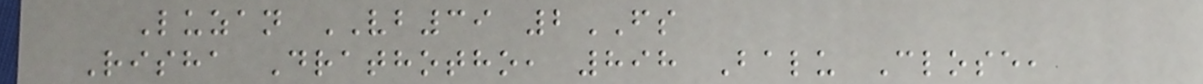Luzan VB39 2FS
Risha Drathotho, 898 Balu Close,
